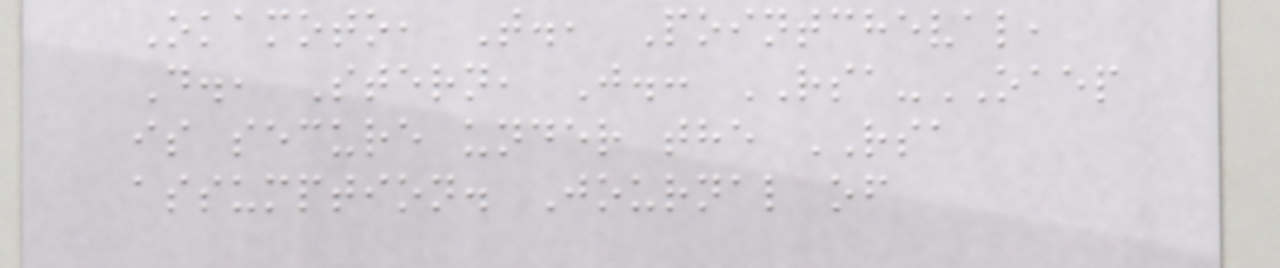Okamoto, T., Pointcheval,
D., Stern, J.: RSA-OAEP
is secure under the RSA
assumption. Journal of
